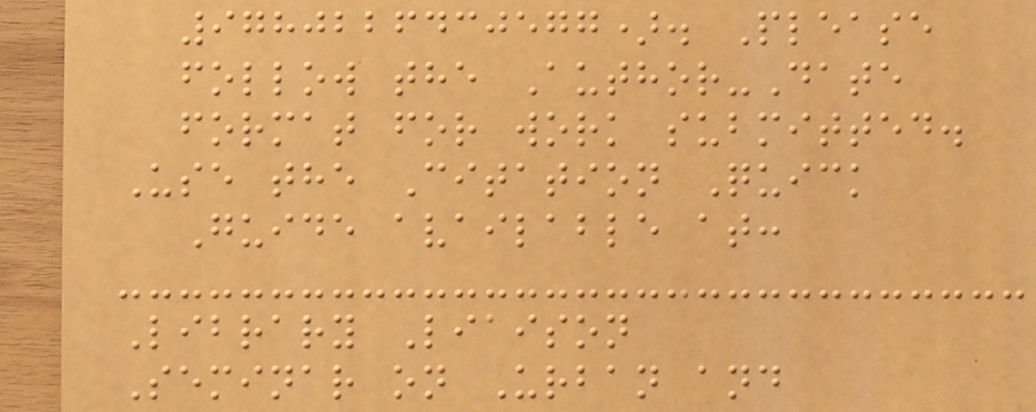9780226430577). Please
follow the Author-Date
format for work submitted.
Use the Citation Quick
Guide available at:
Library Liaison
Seminar on Urban and
